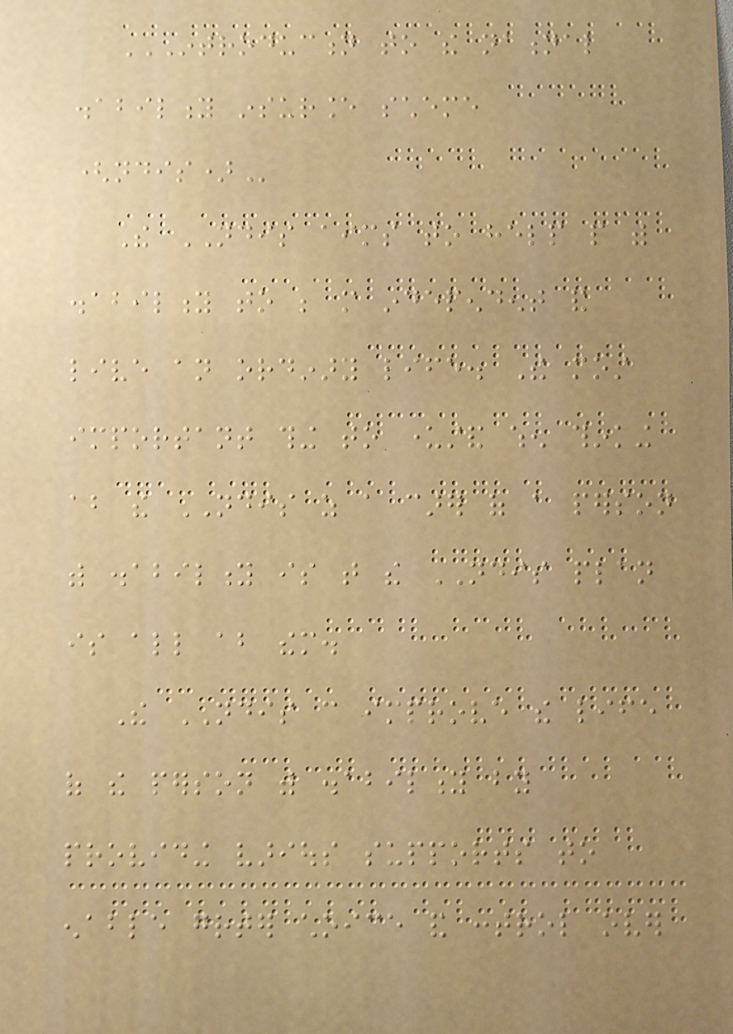INTRODUCTION TO THE NATIONAL
DISABILITY INSURANCE SCHEME
(NDIS)
The NDIS aims to help people with
disability to be more independent and
live an ordinary life. The most
important thing to understand when thinking
about the NDIS as a carer of a person
with disability is that the NDIS plan
is all about them.
The NDIS can improve the life
of the person with disability by
providing various supports to
enable greater choice and control over
